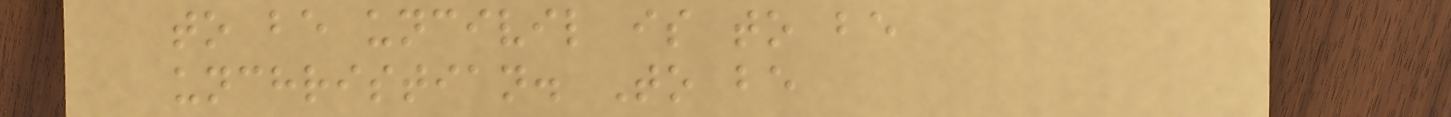to be uncivil is to be
unchristian. To be
